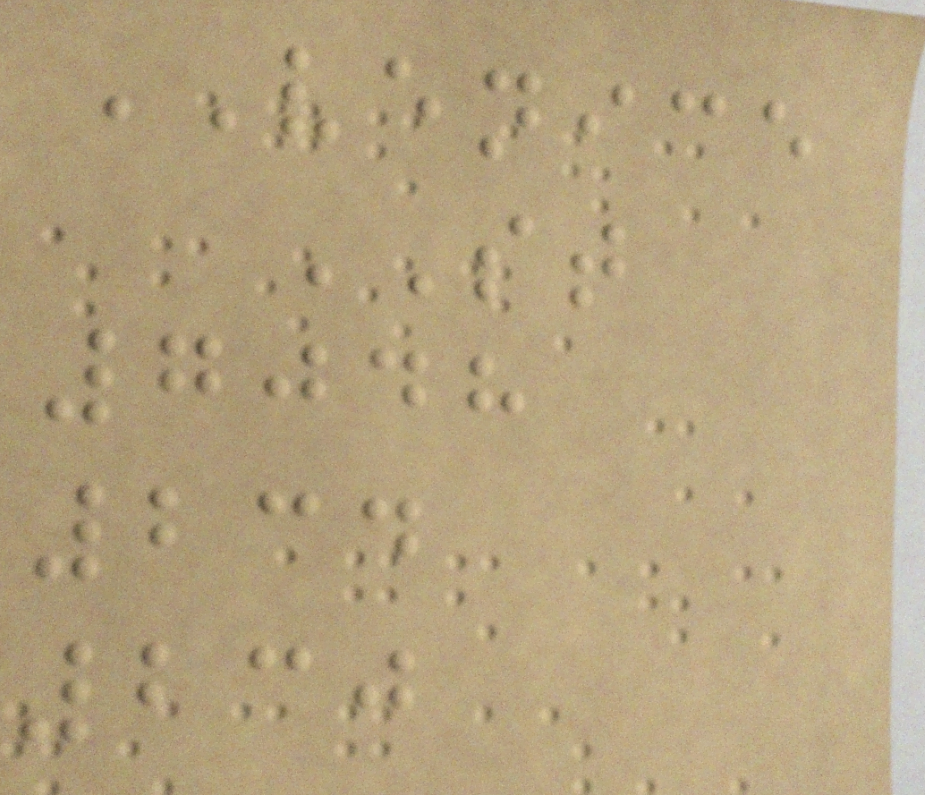VENICE
ST
7048
234
230
